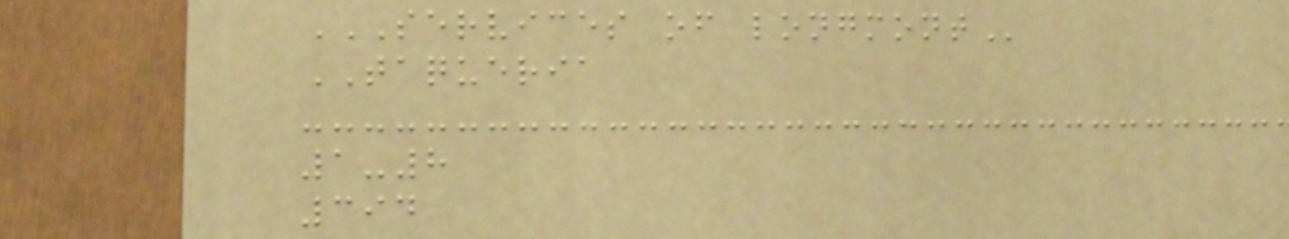SERVICES OF LONGMONT
TAQUERIA
1-8
394
